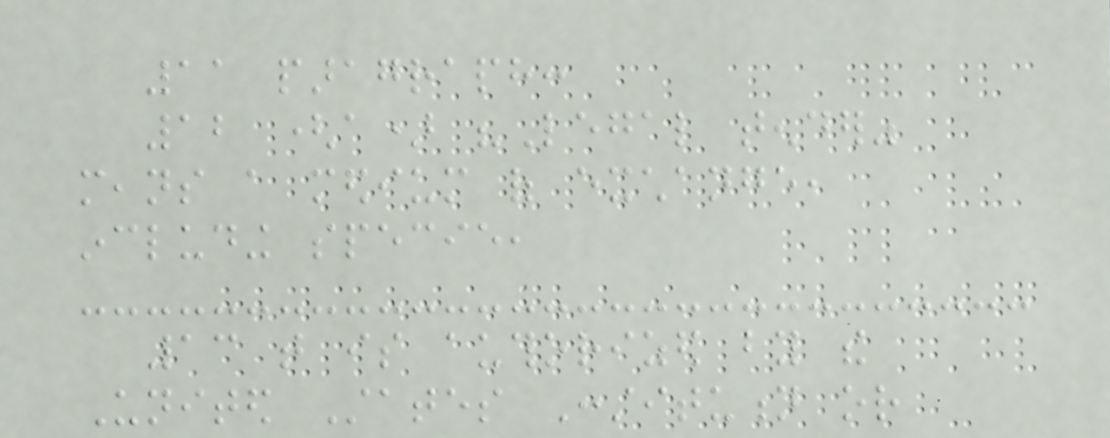11 paragraph:
12 (a) "Legal tender"
means a medium of exchange,
including specie,
13 that is authorized by the
United States Constitution or
